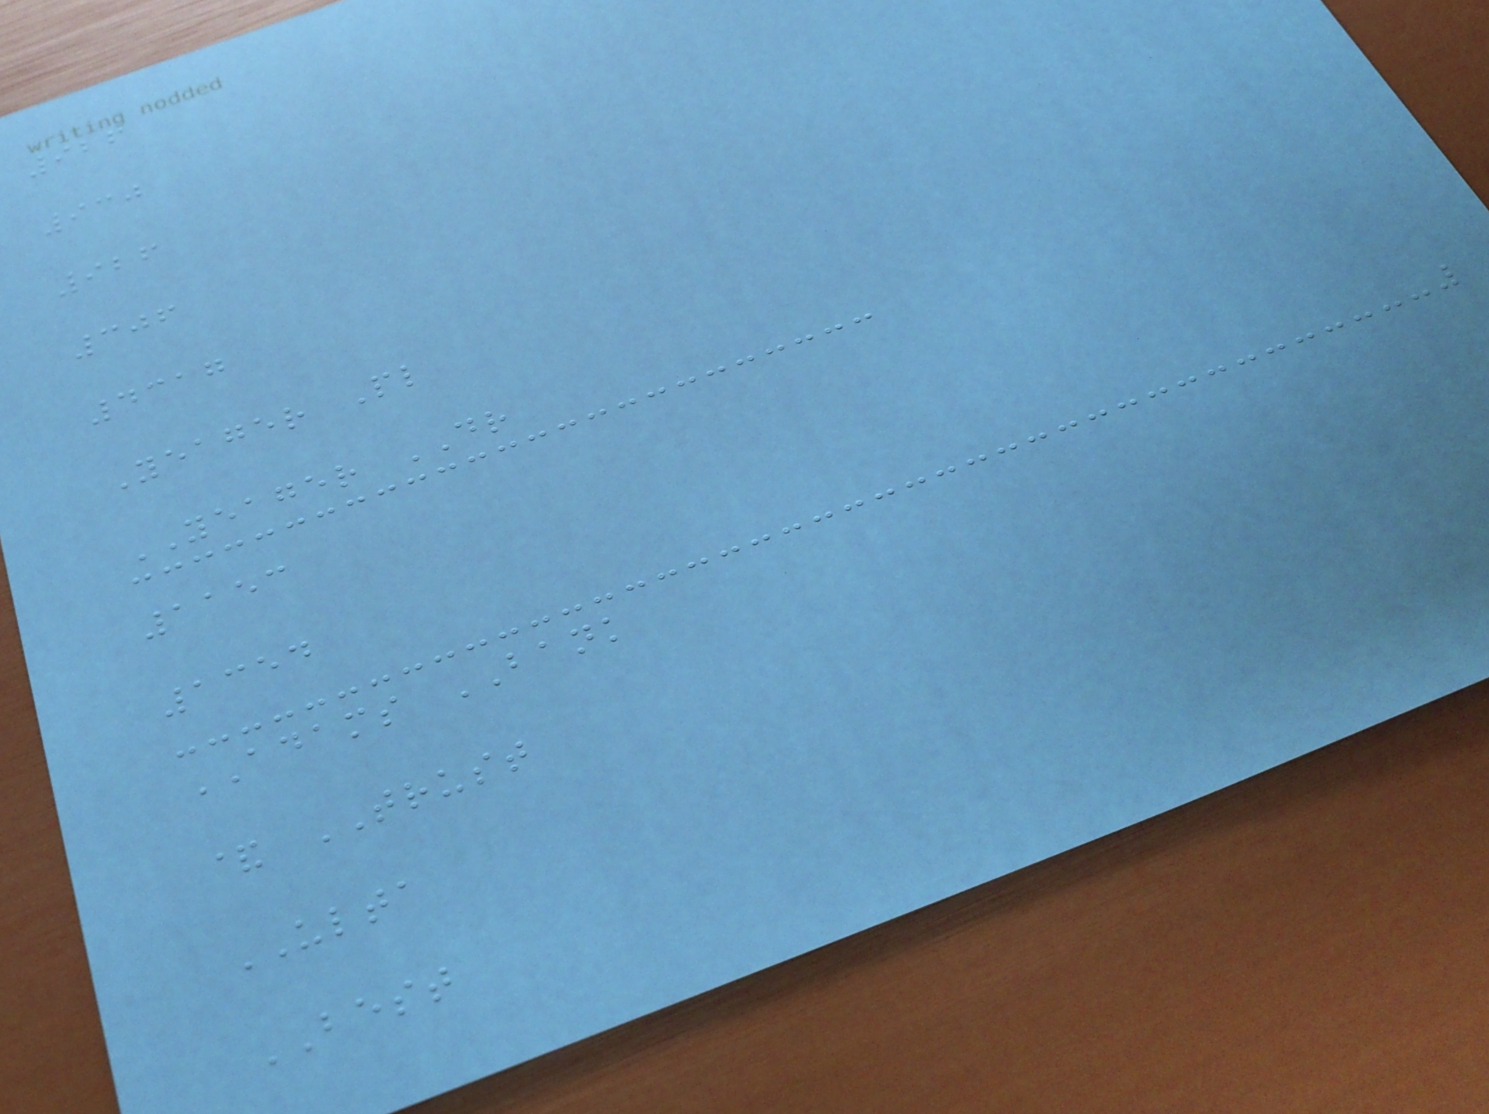926
930
926
306
4317
Yeager Pl
YEAGER DR
1153
1354
ADAMS BANK
& TRUST
ULTA
BEST
